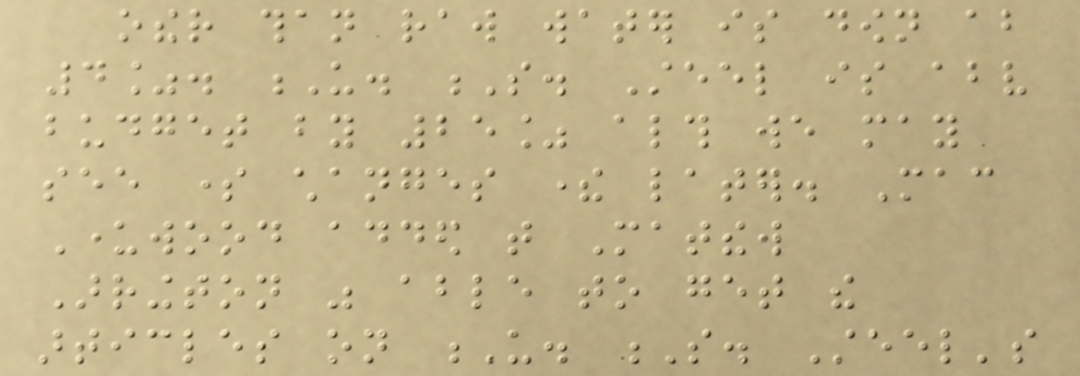other than raw water is down about
4%. U. S. Steel is above
budget by 25% although we may
see some changes there later. Mac
Underwood added that Matthew
Arrington was able to get the
articles on U. S. Steel's
